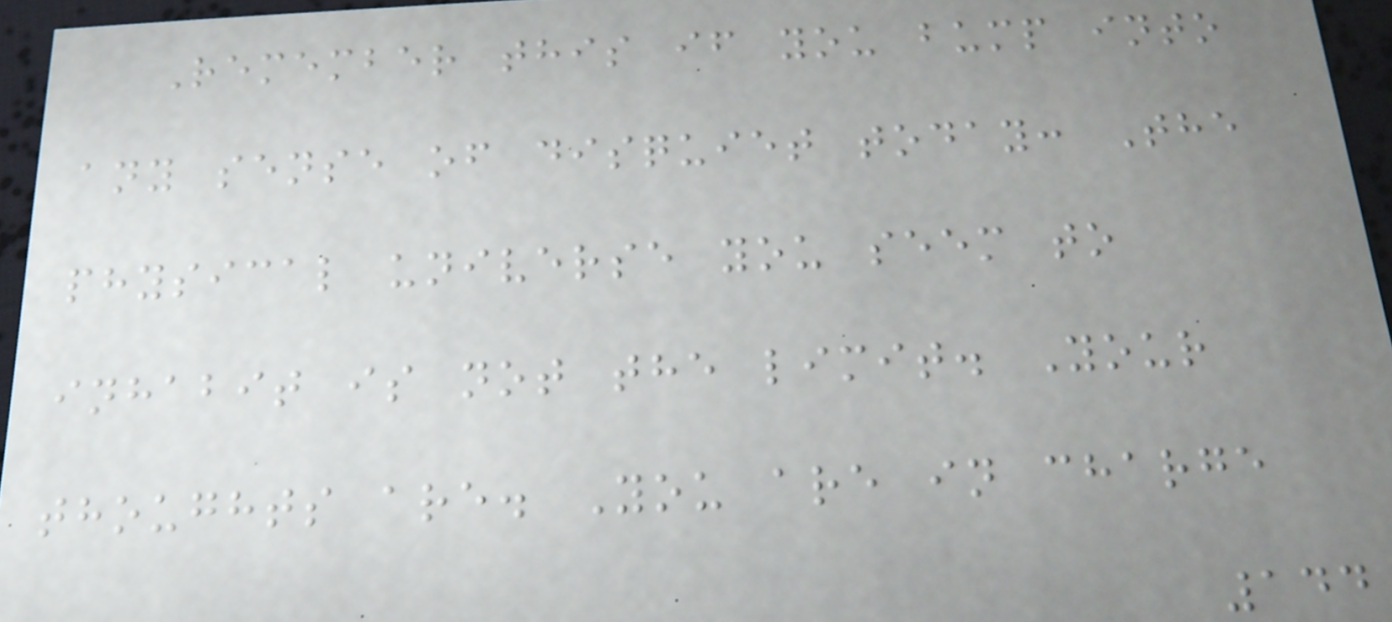Remember this if you bump into
any sense of disquiet today: The
physical universe you seem to
inhabit is not the limit. Your
thoughts are. You are in charge
144
